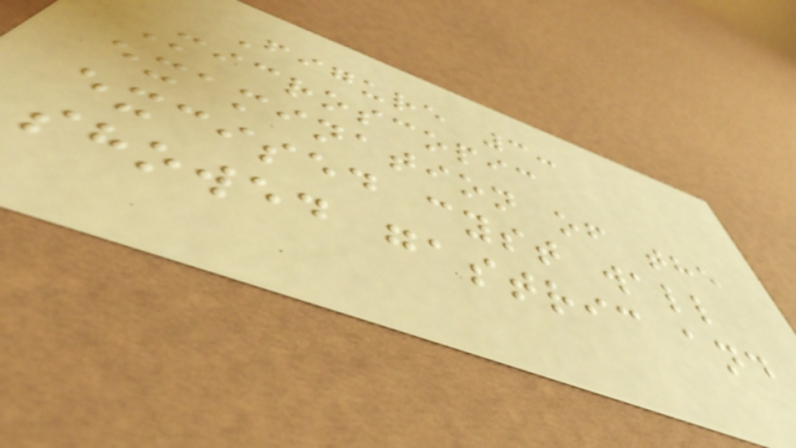Figure 3:
Microscopic
examination of the
excised cyst wall
showed gastric and
